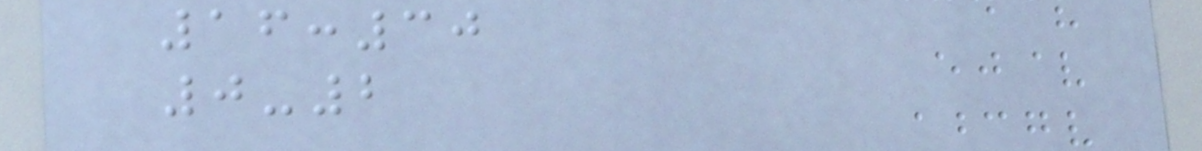16:30
0-2
